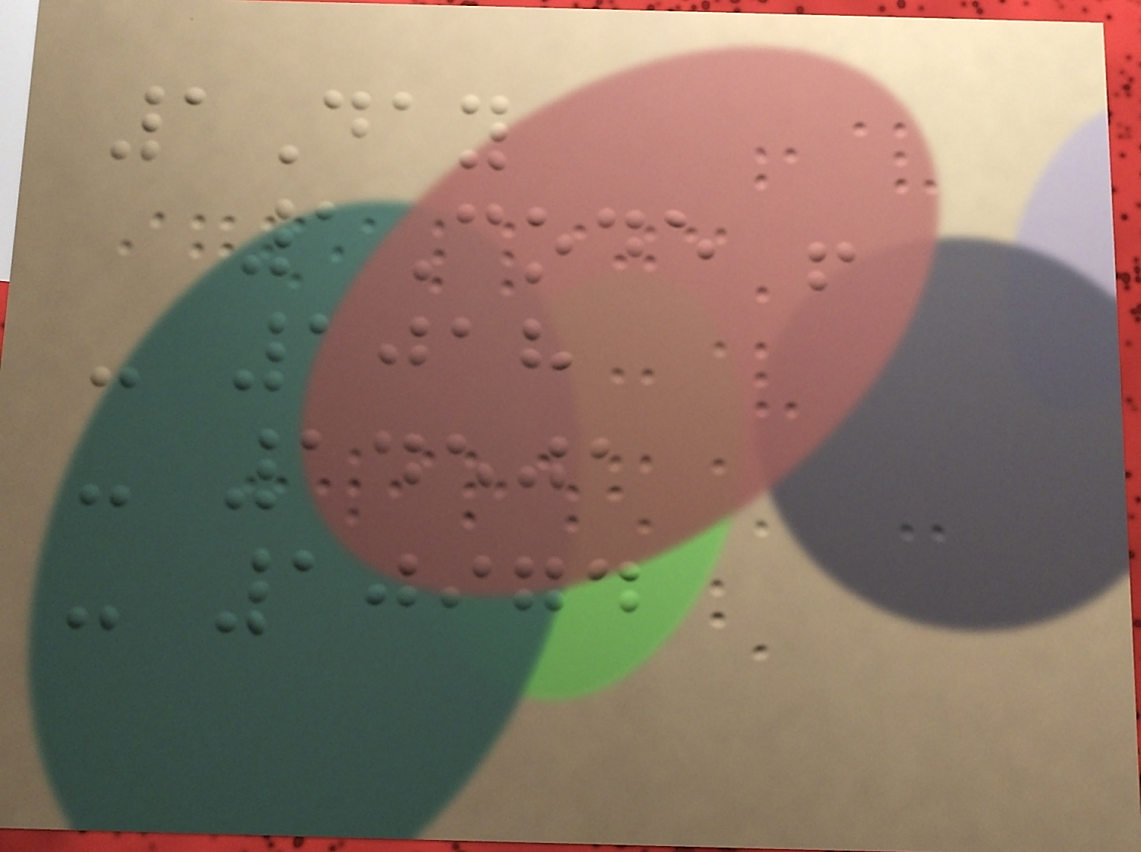1Day
1Code !
- 1018
- 14501
- 10974
